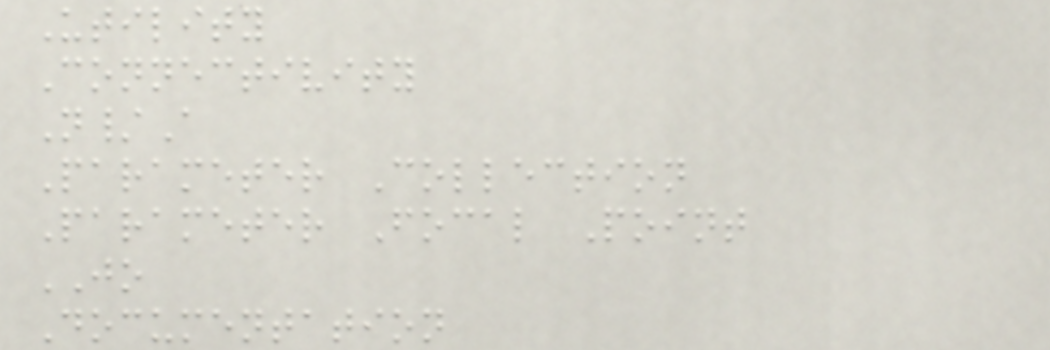Utility
Connectivity
N/A
Parameter Collection
Parameter Focal Point
JO
Documentation
